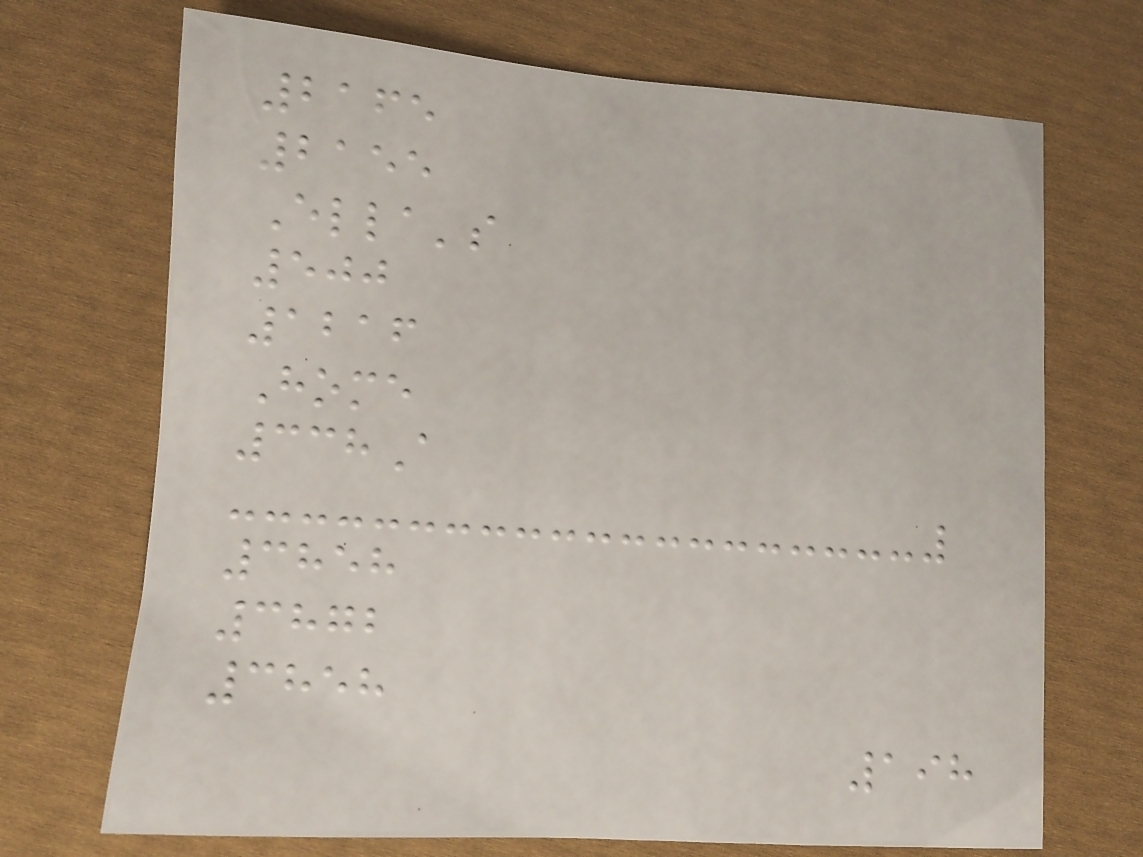2165
2155
Ella's
500
1216
Home
338A
3858
3872
3858
198
